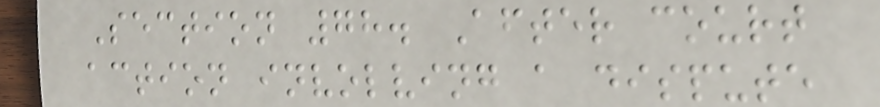Section 78. After court
action involving a dispute
